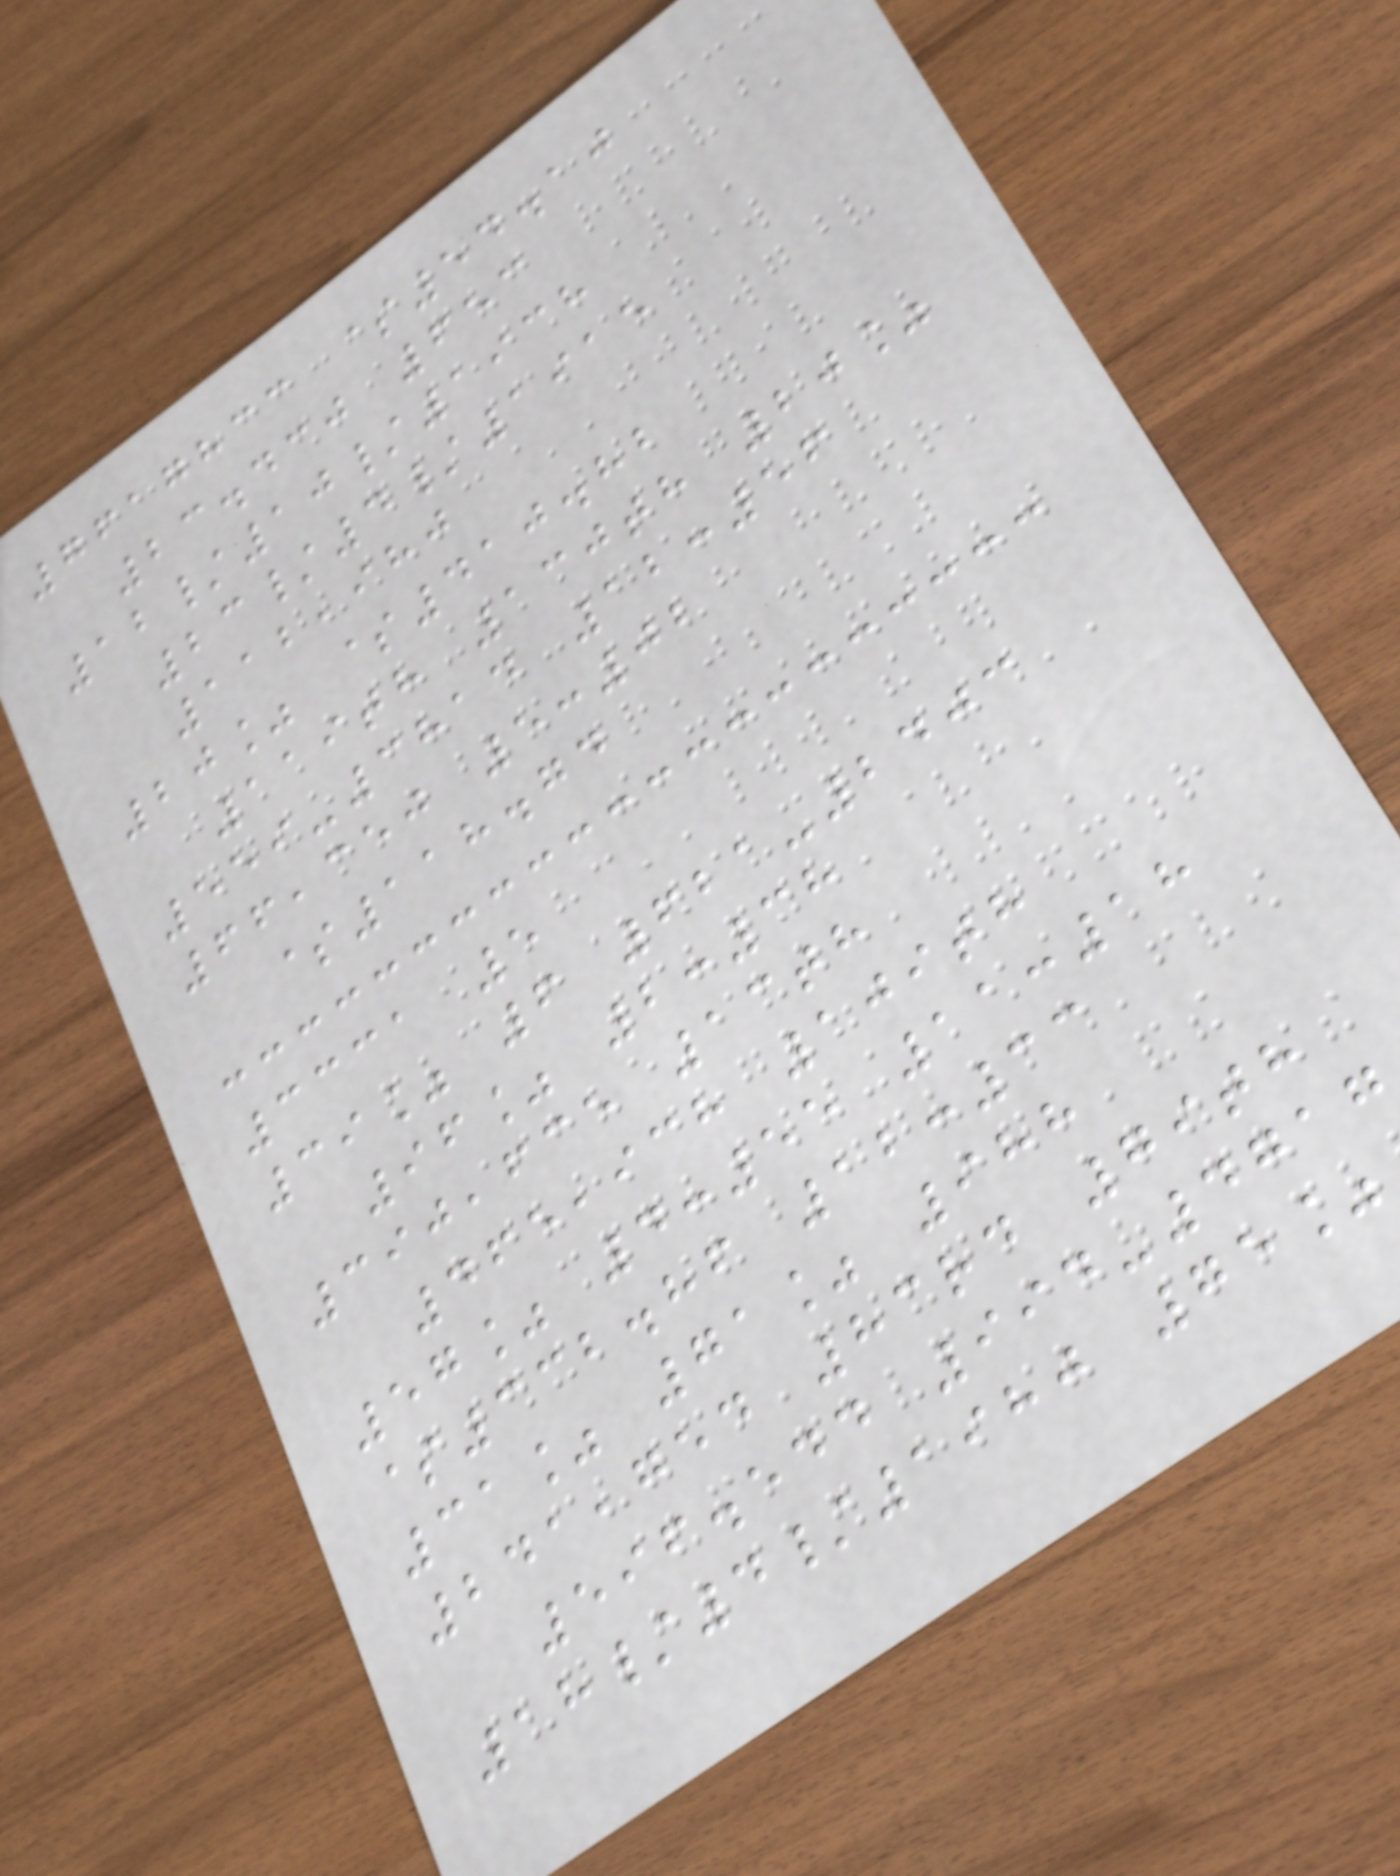7617833 $54.10
23.430 653
12/10/1938
23/4/1915
112,980
20% $410.82
119th 130th 20%
559-3814 12:56
66,350 5:02
$118.74
3331 5
39% 6 621-2403
96% 2:38
390,635 13th
465,938 109th
57% 4:55 11:18
$332.86 12:33
31% 71% 988
241,754 83rd 79th
596.544 994-4717
18/4/1980 75%
